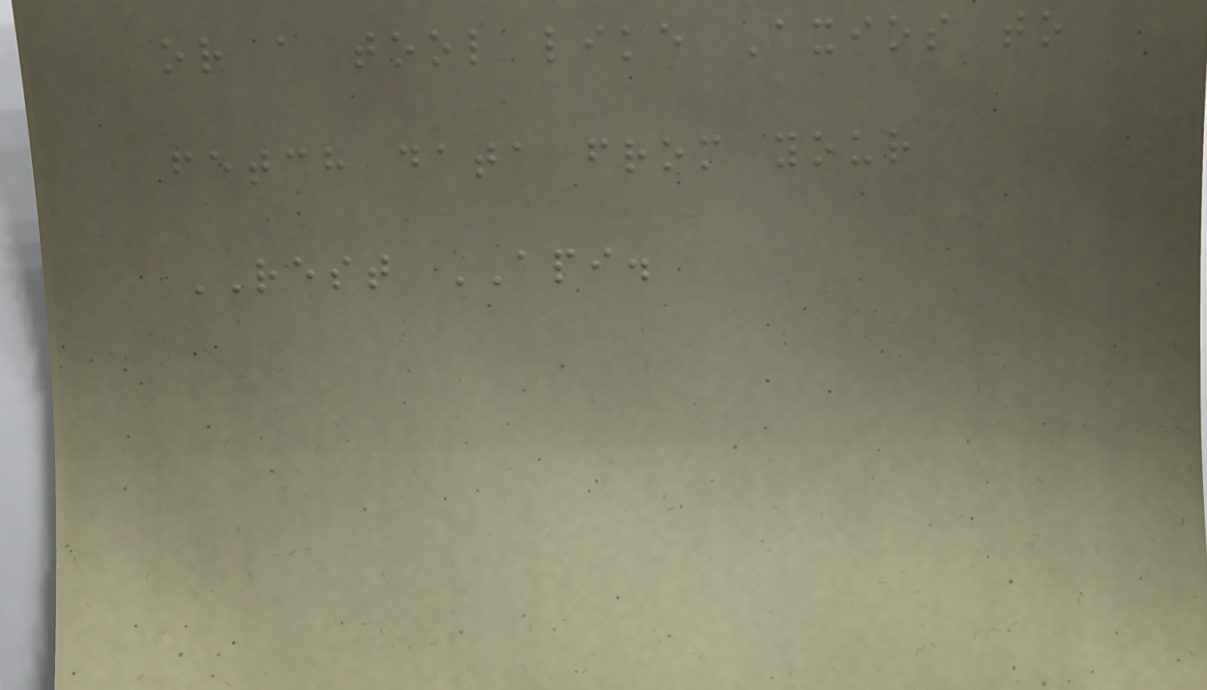or a tool like Axios to
fetch data from your
REST API.
